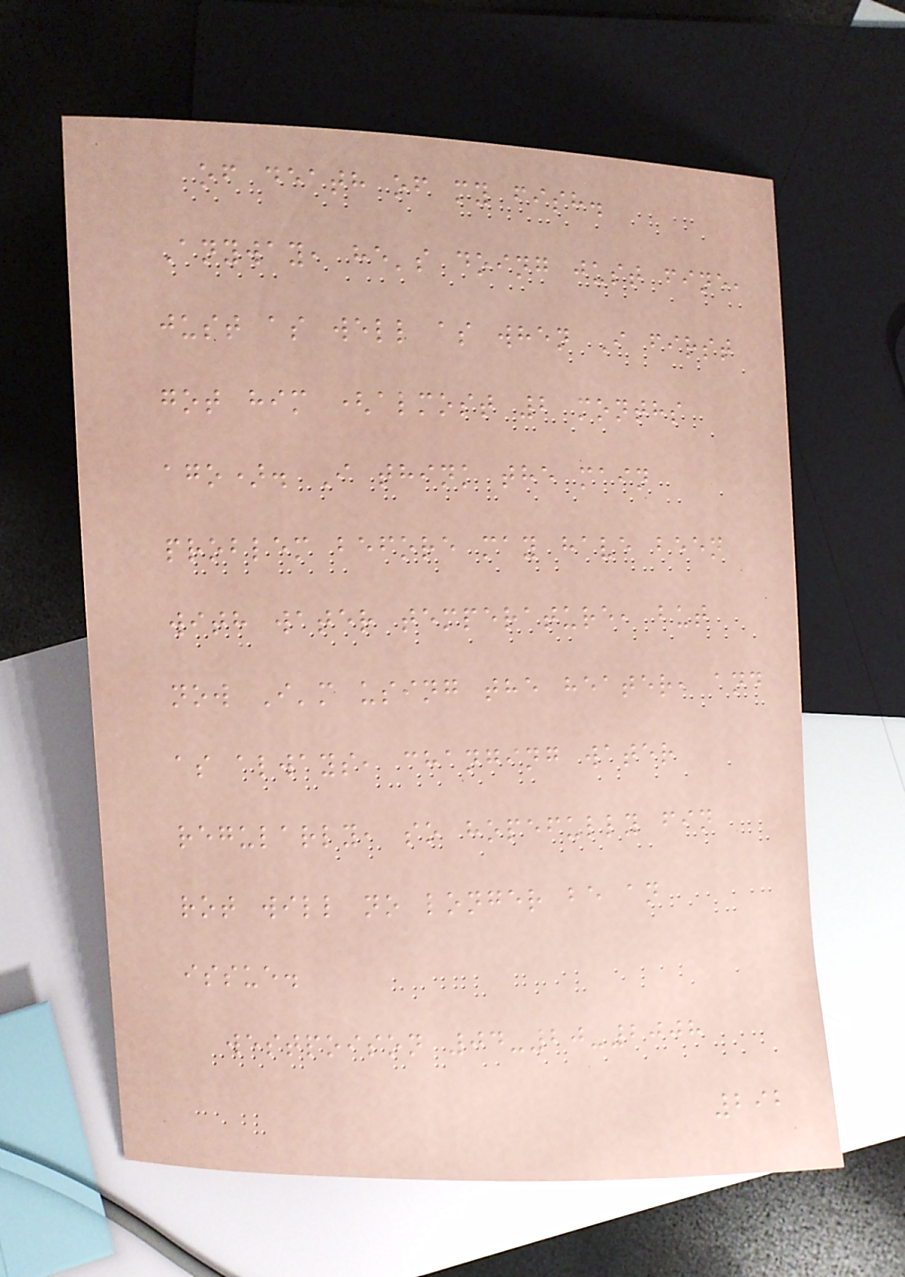of death of my fish.
Anyway, he's doing just fine,
just as well as when I first
got him (almost 2 months
ago). I think the main
problem before may have been
with water temperature, but
now I'm using the heater, and
as always, changing water
regularly, so hopefully fin
rot will no longer be an
issue.
westpoison 04-20-2008
292
